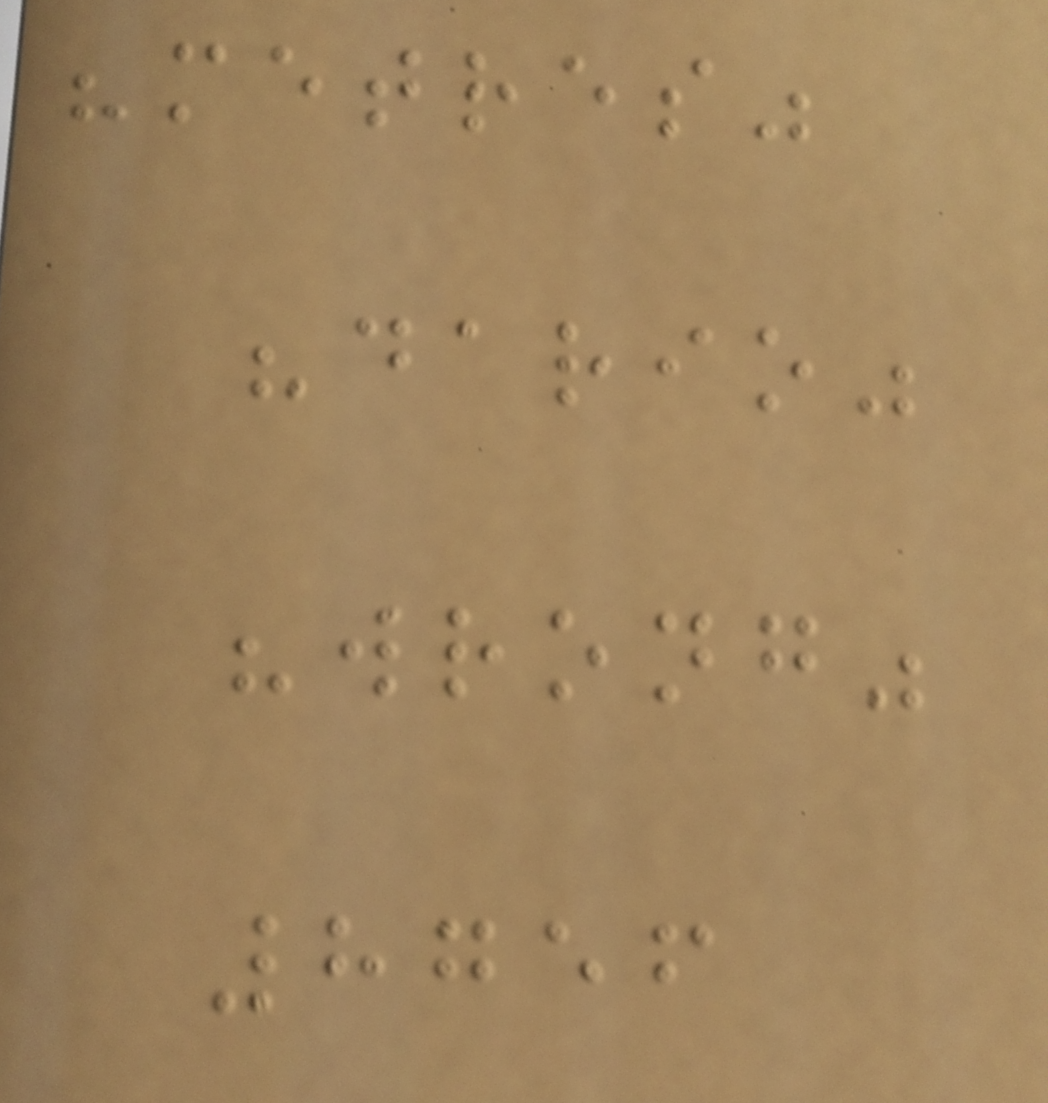"metres"
"dario"
"wrong"
8756
